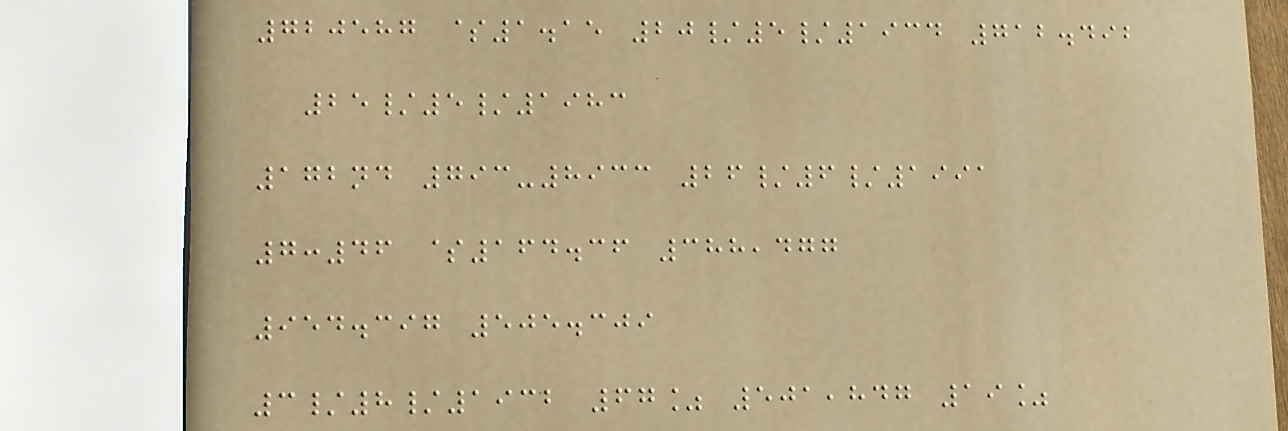720587 $1.15 20/5/1934 712.492
25/5/1983
172nd 793-8933 26/6/1991
7:46 $164.36 388,477
954.397 505.309
3/8/1932 67% 501,847 19%
